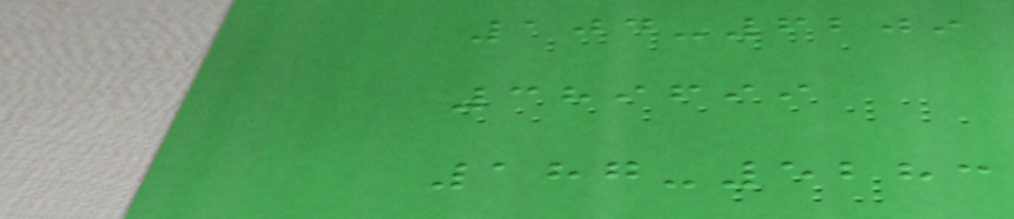104-6209
389699
187-5283
